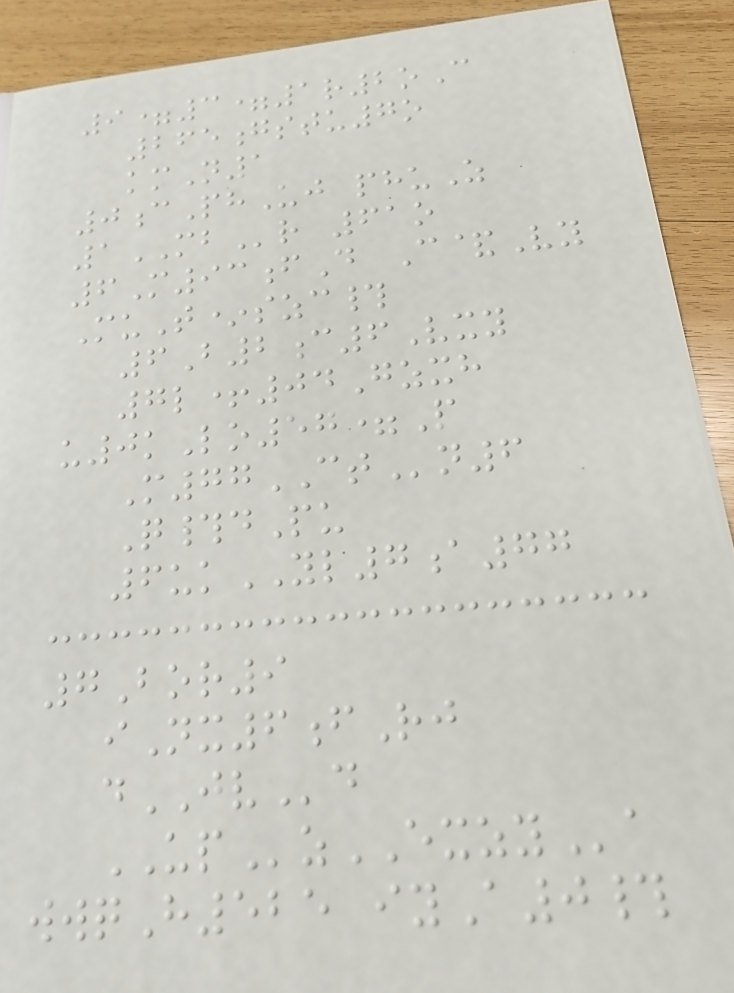9=3=1r2oC
265gstu7o
kmN1
0cPhUj phuZ
1MBr 61o
6M93fD C&Vy
MuT*szc#
6B2c6Vxy
7l+04Gzxh
u0kLo57=P
M77CTn6
Q#dPu
6ukYL7a77
7Bor9
iNx6fRj
dJVd
UPzEXZYa
wwqH525 iyA0#
